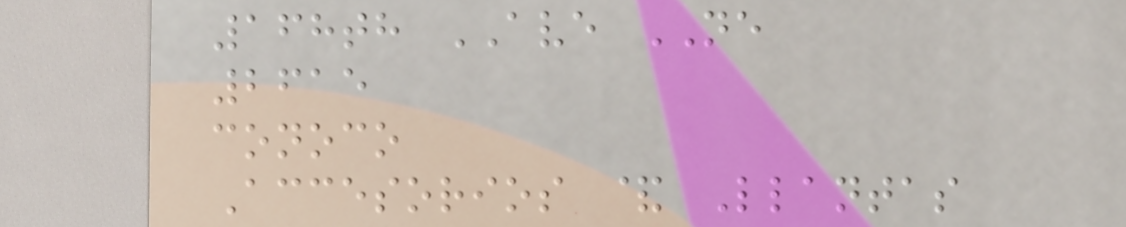168th AVE NE
2615
conoco
Accesorios & Llantas
